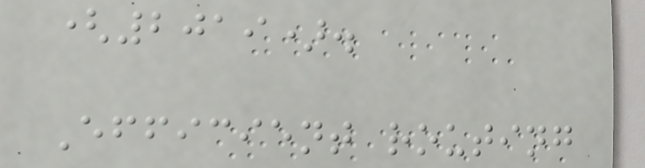(2019).
Efficient routing
